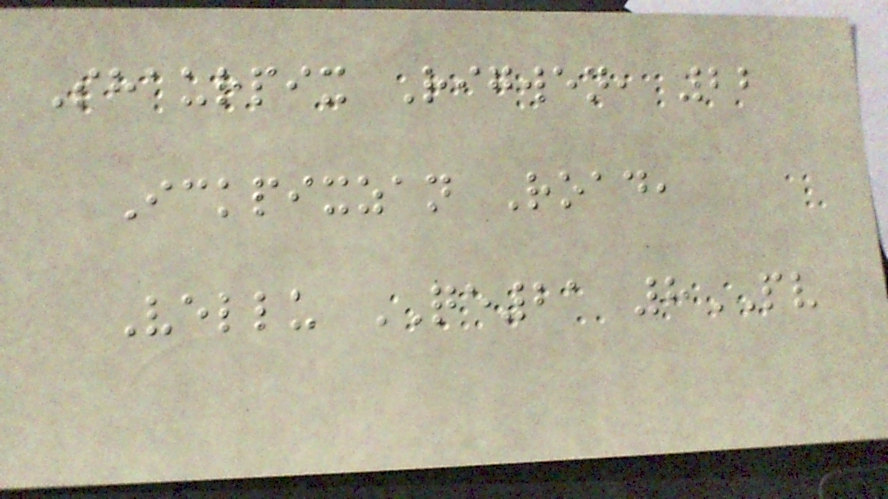Shaurpix Rigwen, 22
Ickpixzan Road,
Vellu QE21 8PV
